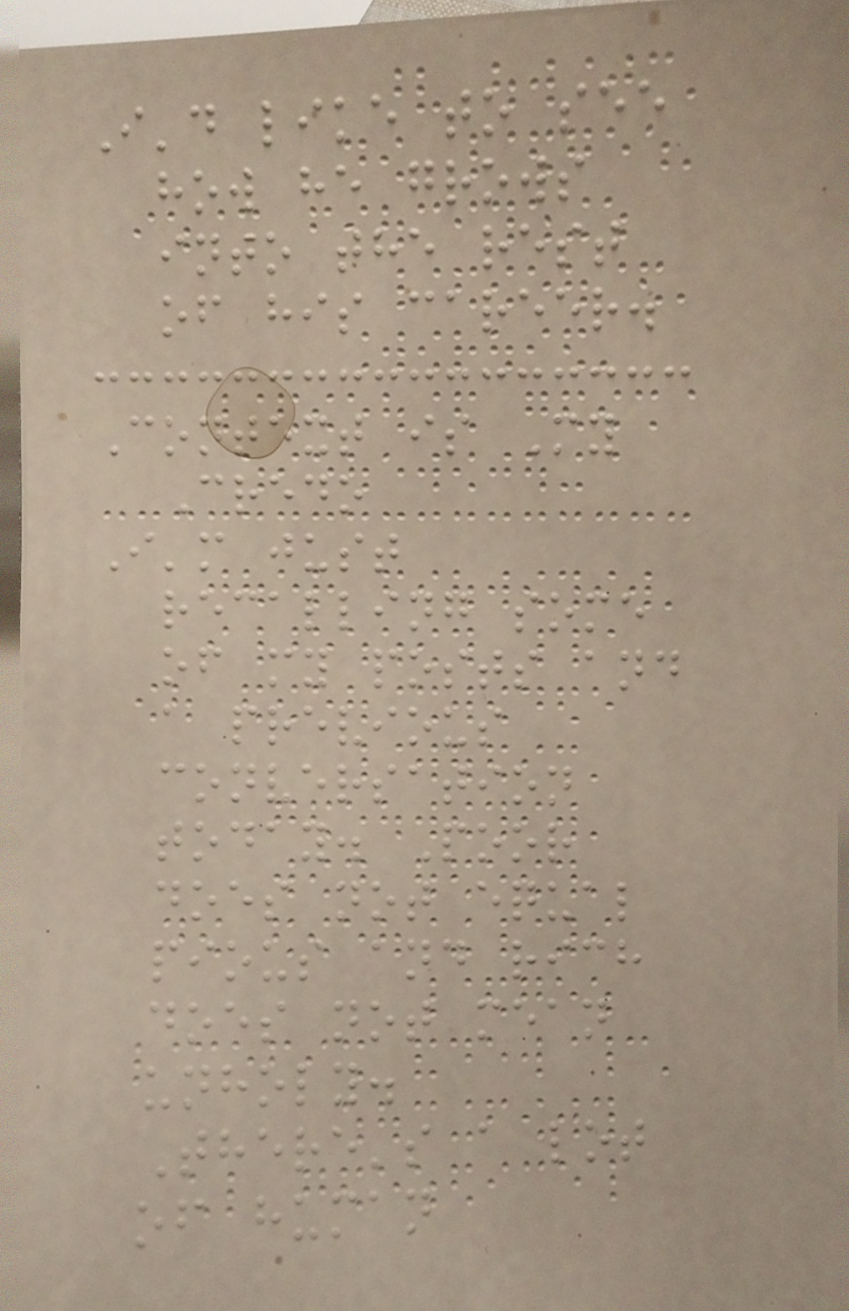I'd like to see
how he grows
into the rest
of his career.
Context is My
Credo
I'm just
recalling some
of my posts and
a previous
conversation
today. Poor
does not equal
pious and rich
does not mean
unholy.
There's a lot
of human
